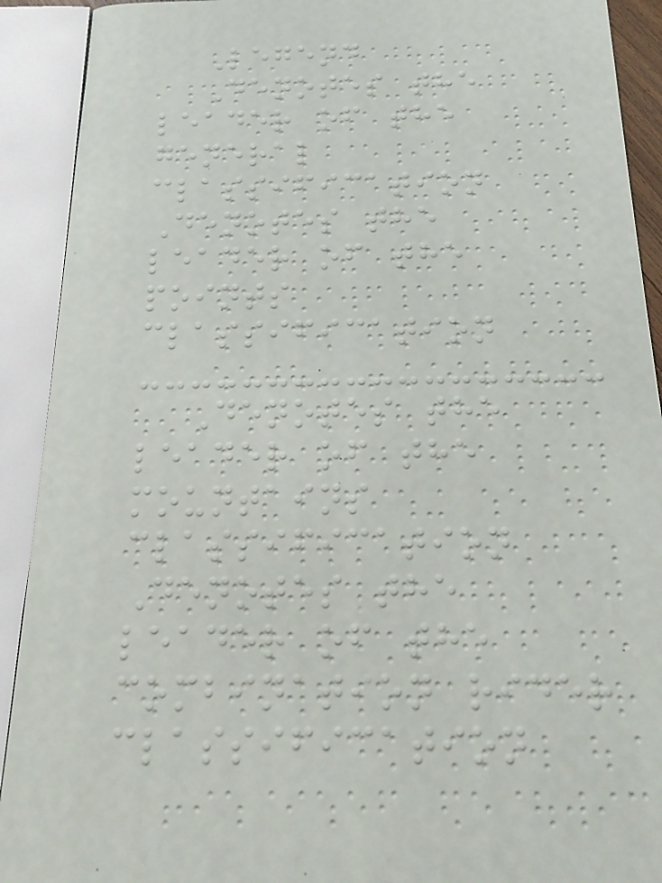Legend
Denotes the
leader of the
general
classification
Denotes the
leader of the
points
classification
Denotes the
leader of the
mountains
classification
Denotes the
leader of the
combination rider
classification
